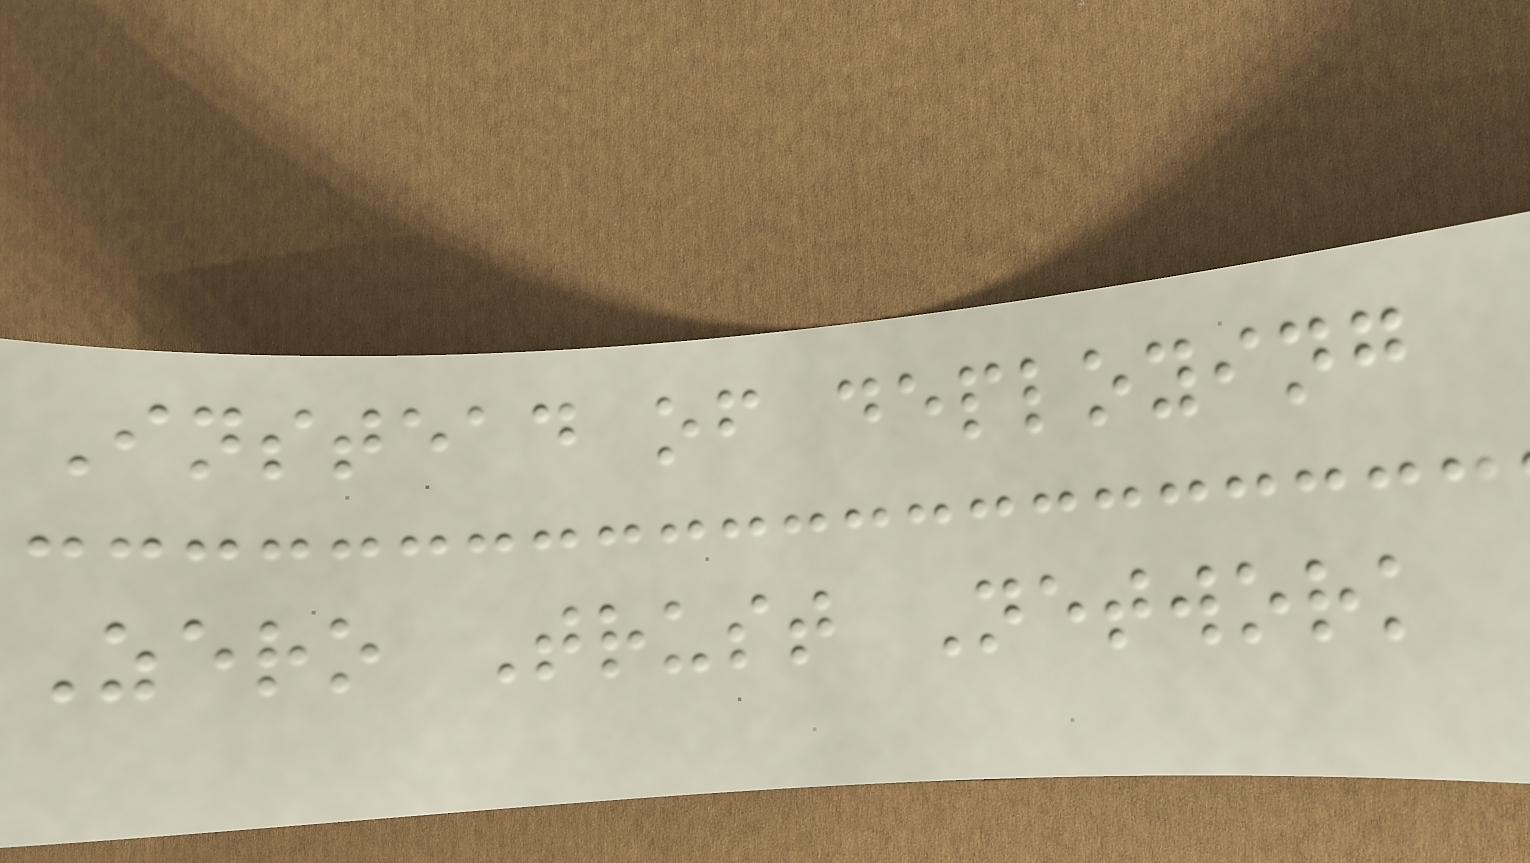Instead of deploying
Zero Trust Network
